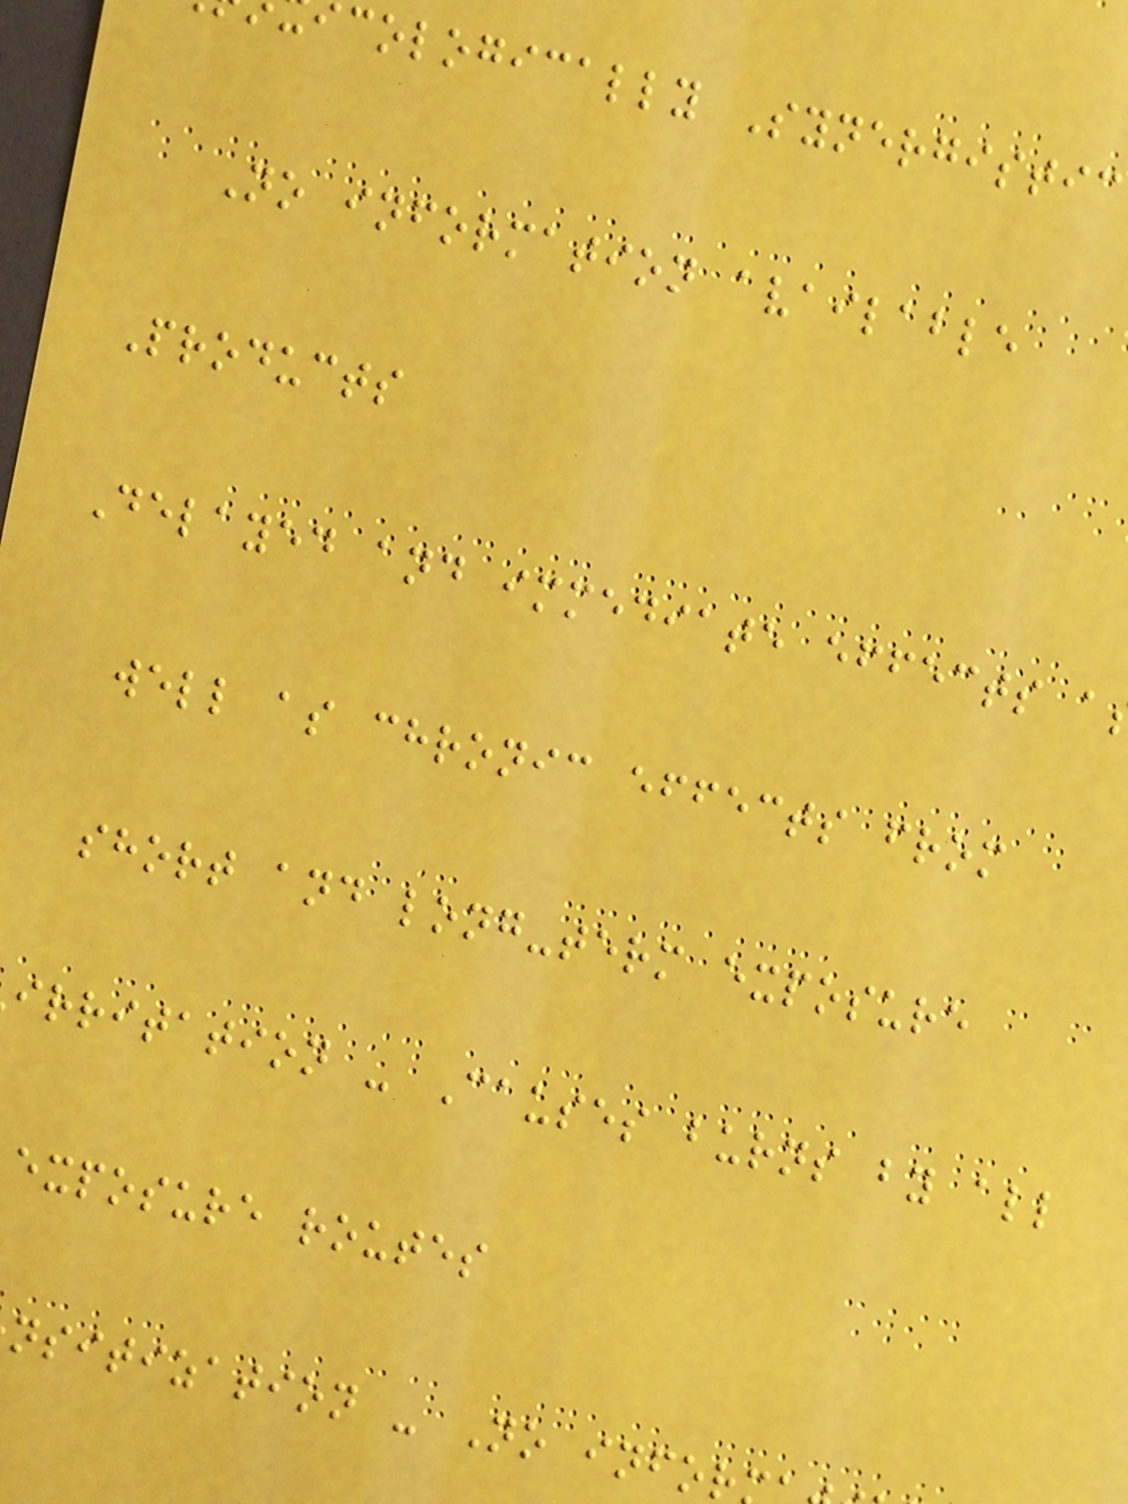cologically Synergistic
No information available
Products
Delayed and immediate effects a
well as chronic effects from
short and long-term exposure
irritation - Causes burns by all
exposure routes
nsitization - No infor
